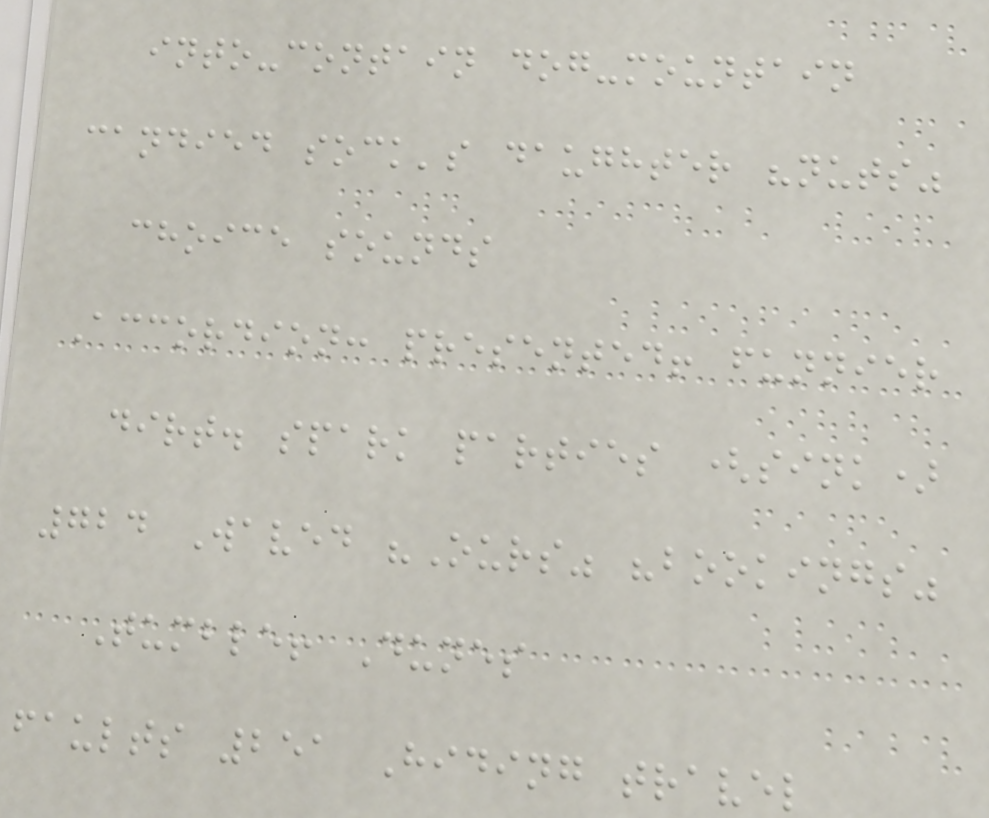into-contain dog-mountain
candied sock's daughter "nuts"
choice sounds
Accordion: presented! funnier
dirt. spark parties (sink)
724 Waved "Ours" "bookings"
Tumble! Dunes
faults 251 Hiding travel
